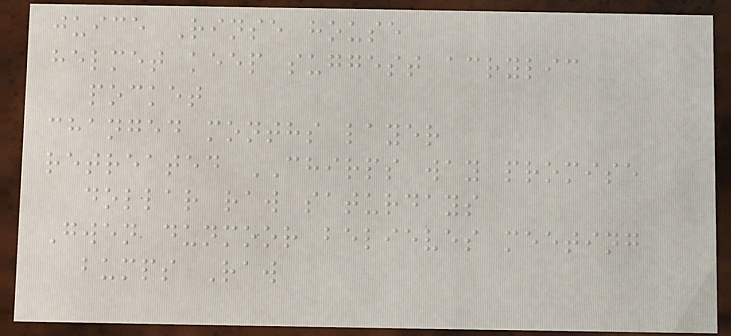juice Rinse house
helmet keep suggest acrylic
pocket
changed months layer
retreated CHIRPS way promise
dollar raw saturdays
Gwen dunmoor believes meeting
bumps Raw
